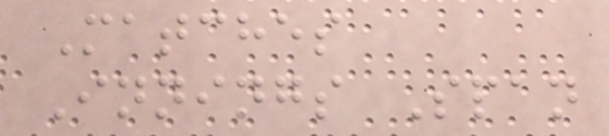Matches
Innings Span
